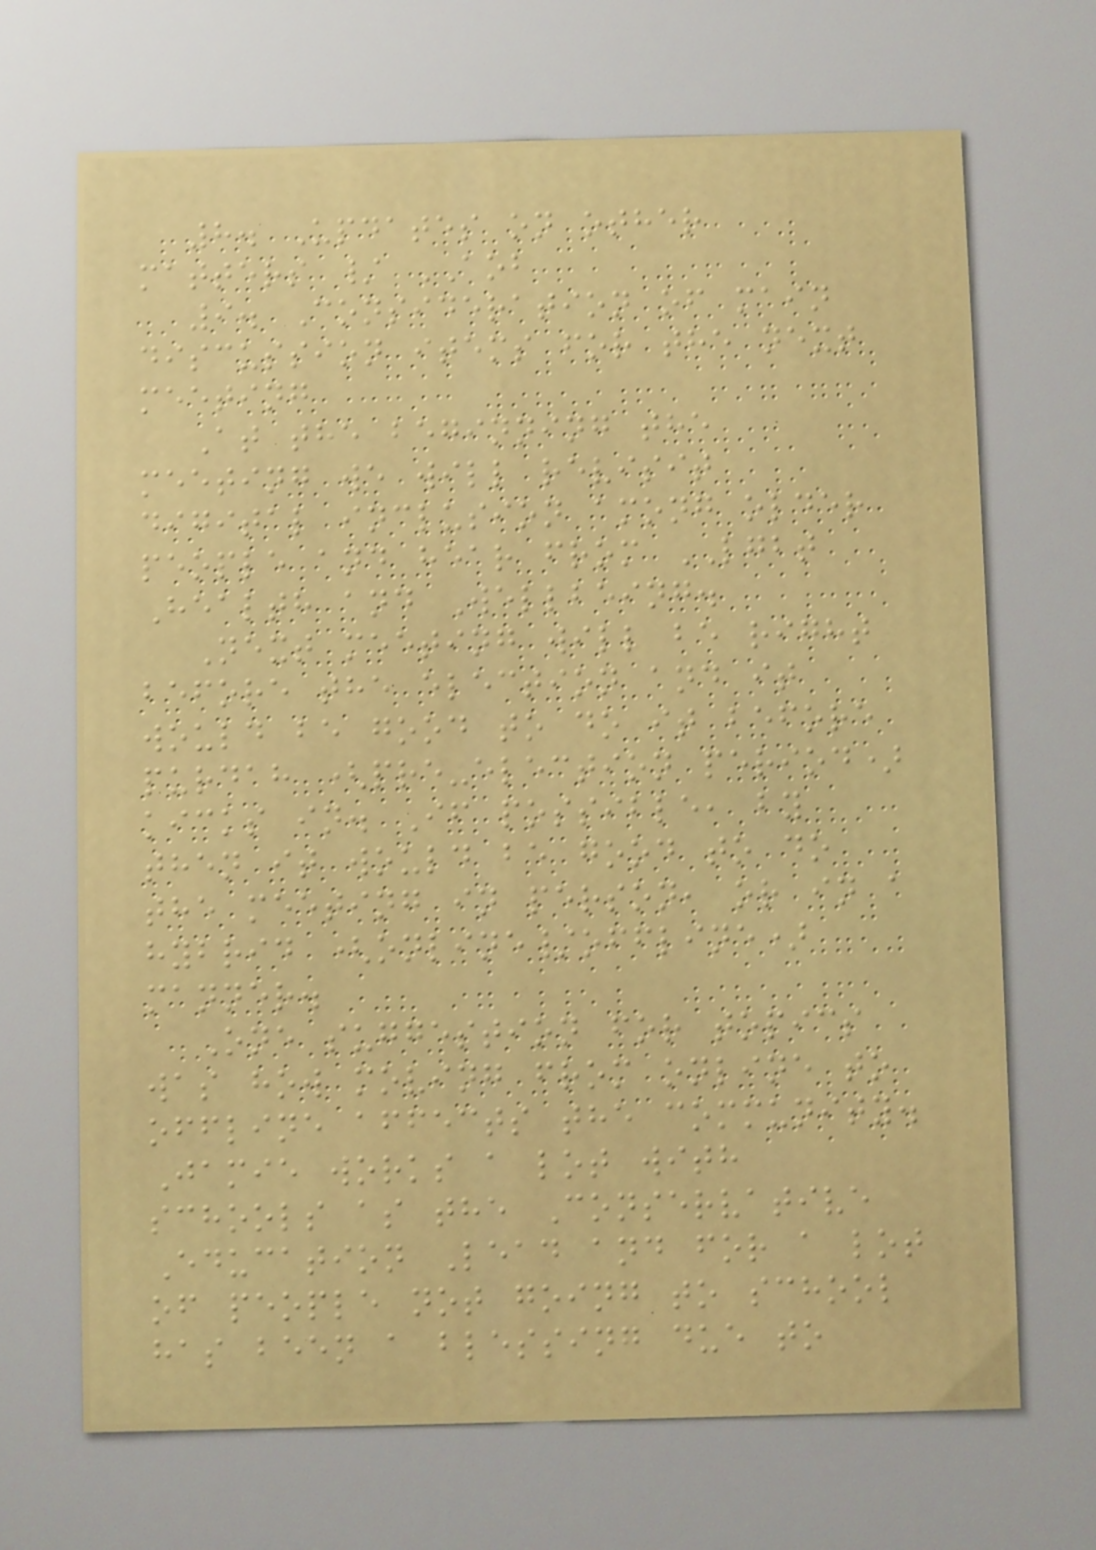8. Updates on other
matters / AOB
9. Consideration of main
discussion items for the next
meeting
At the beginning the
meeting we will revisit
digital inclusion among older
people and hear from LGBT
Health and Wellbeing.
Next meeting will be right
before the election and it
would be good to do it before
purdah (pre-election period)
kicks in. If possible, by
then it would be good to do
the meeting in person, or in a
hybrid (online/offline)
manner.
One suggestion for topics
was how moving from online to
offline affects the community.
Jamie works a lot with
schools as the Conservative
Education Lead and for a lot
of people not going to school
has been a blessing due to
